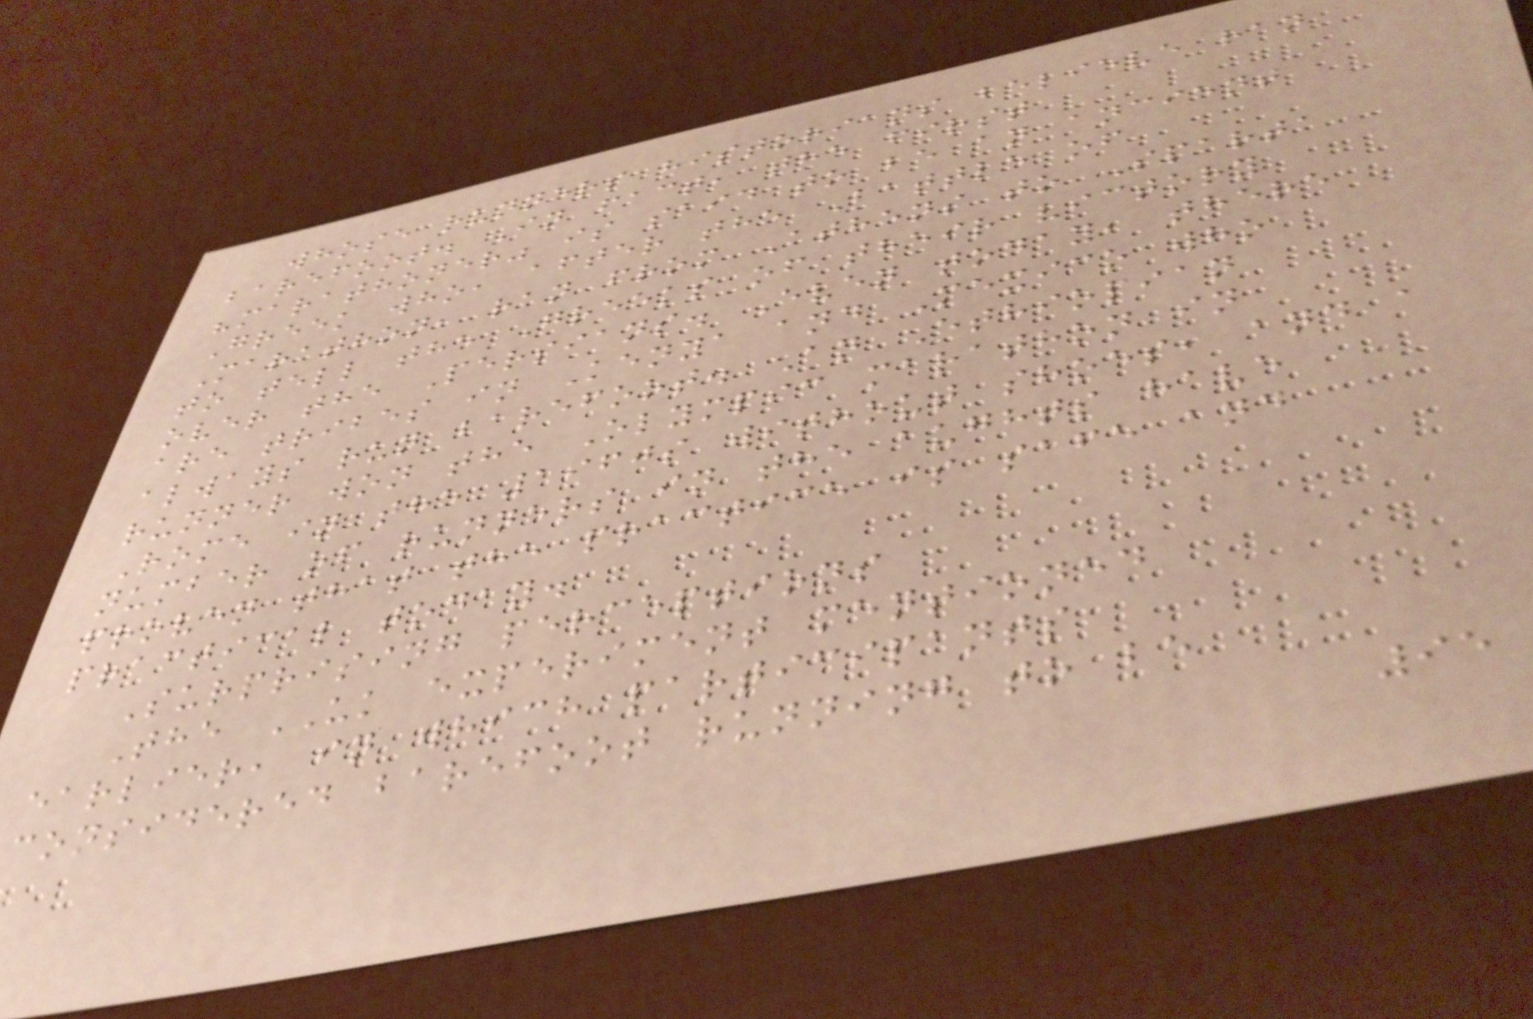whose runners historians believe ran
barefoot. In fact, the first
"marathoner" is said to be an ancient
Greek who, after the Battle of
Marathon, ran from Athens to Sparta
to tell the Greeks of their victory
over the Persians. Even today, there
are tribes in Kenya and Mexico who
always run barefoot. An Ethiopian
runner won the Olympic marathon in
Rome in the 1960s without shoes, and a
number of runners in the aughts have
proven that the practice is safe and
practical today.
Surprising perceptions
The UK experiment mentioned
earlier, in which participants
considered barefoot running to be
95
